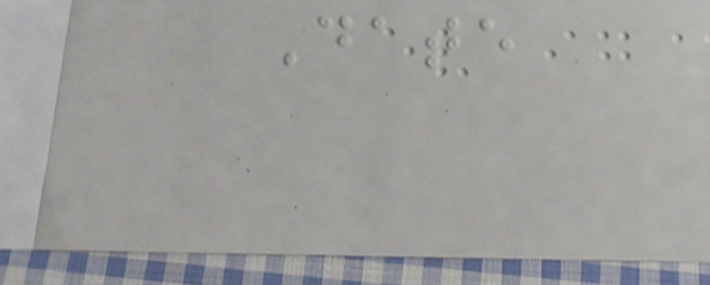Date
